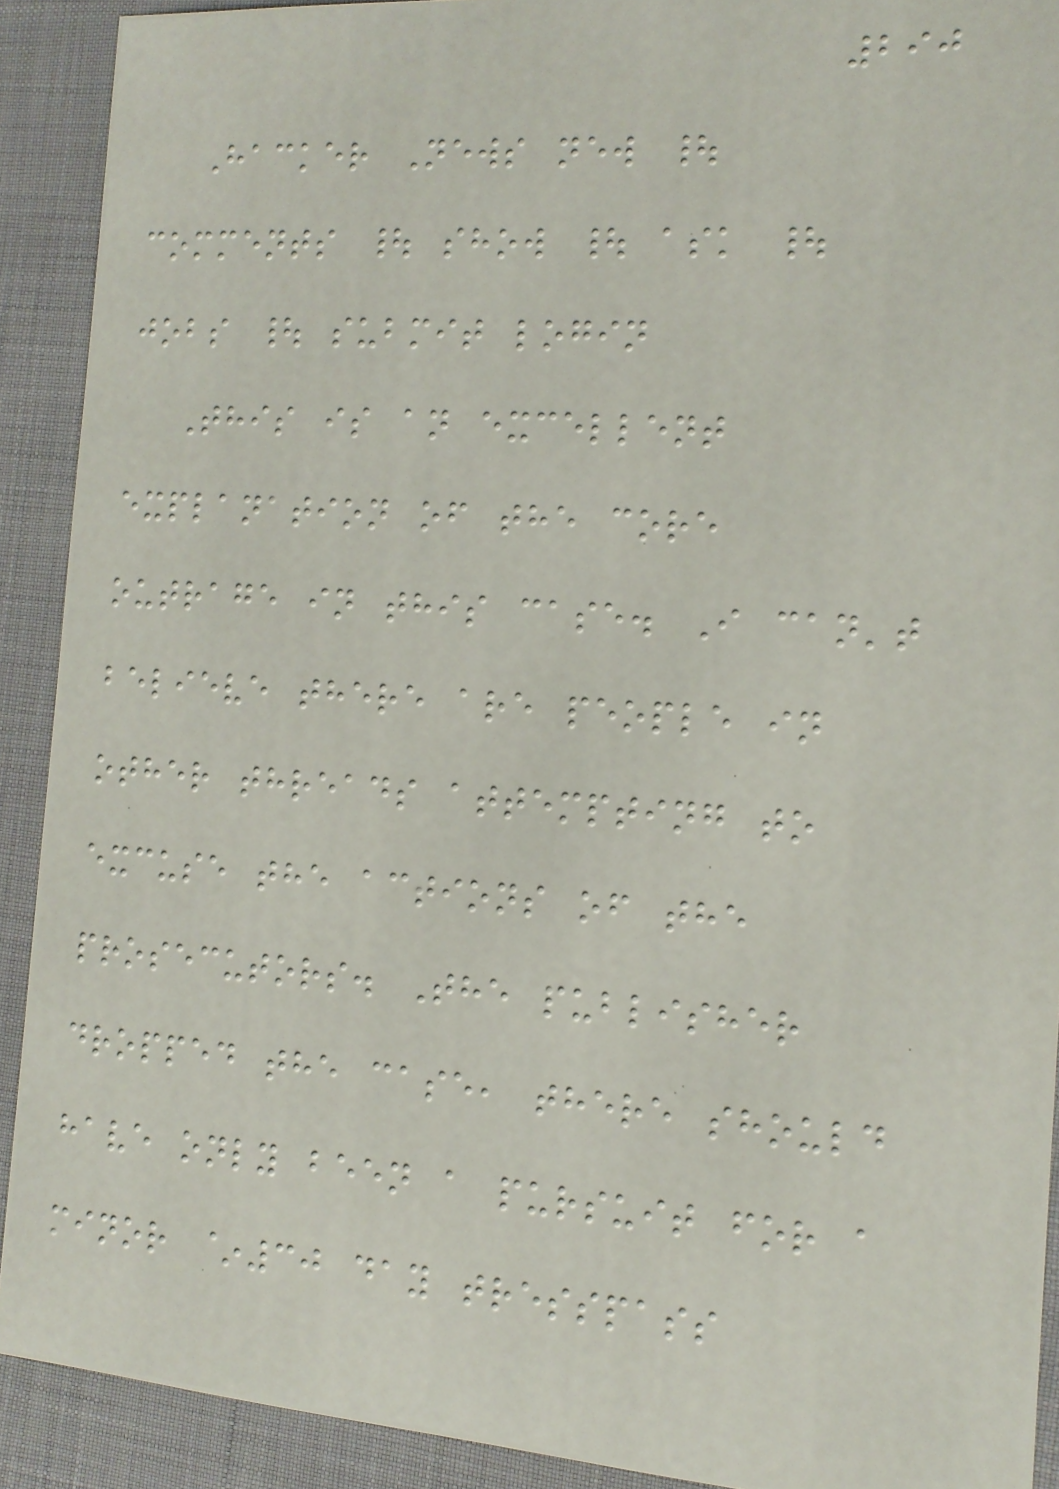290
Hacker News new |
comments | show | ask |
jobs | submit login
This is an excellent
explanation of the core
outrage in this case. I can't
believe there are people in
other threads attempting to
excuse the actions of the
prosecutors. The publisher
dropped the case, there should
have only been a pursuit for a
minor ~30 day tresspass
